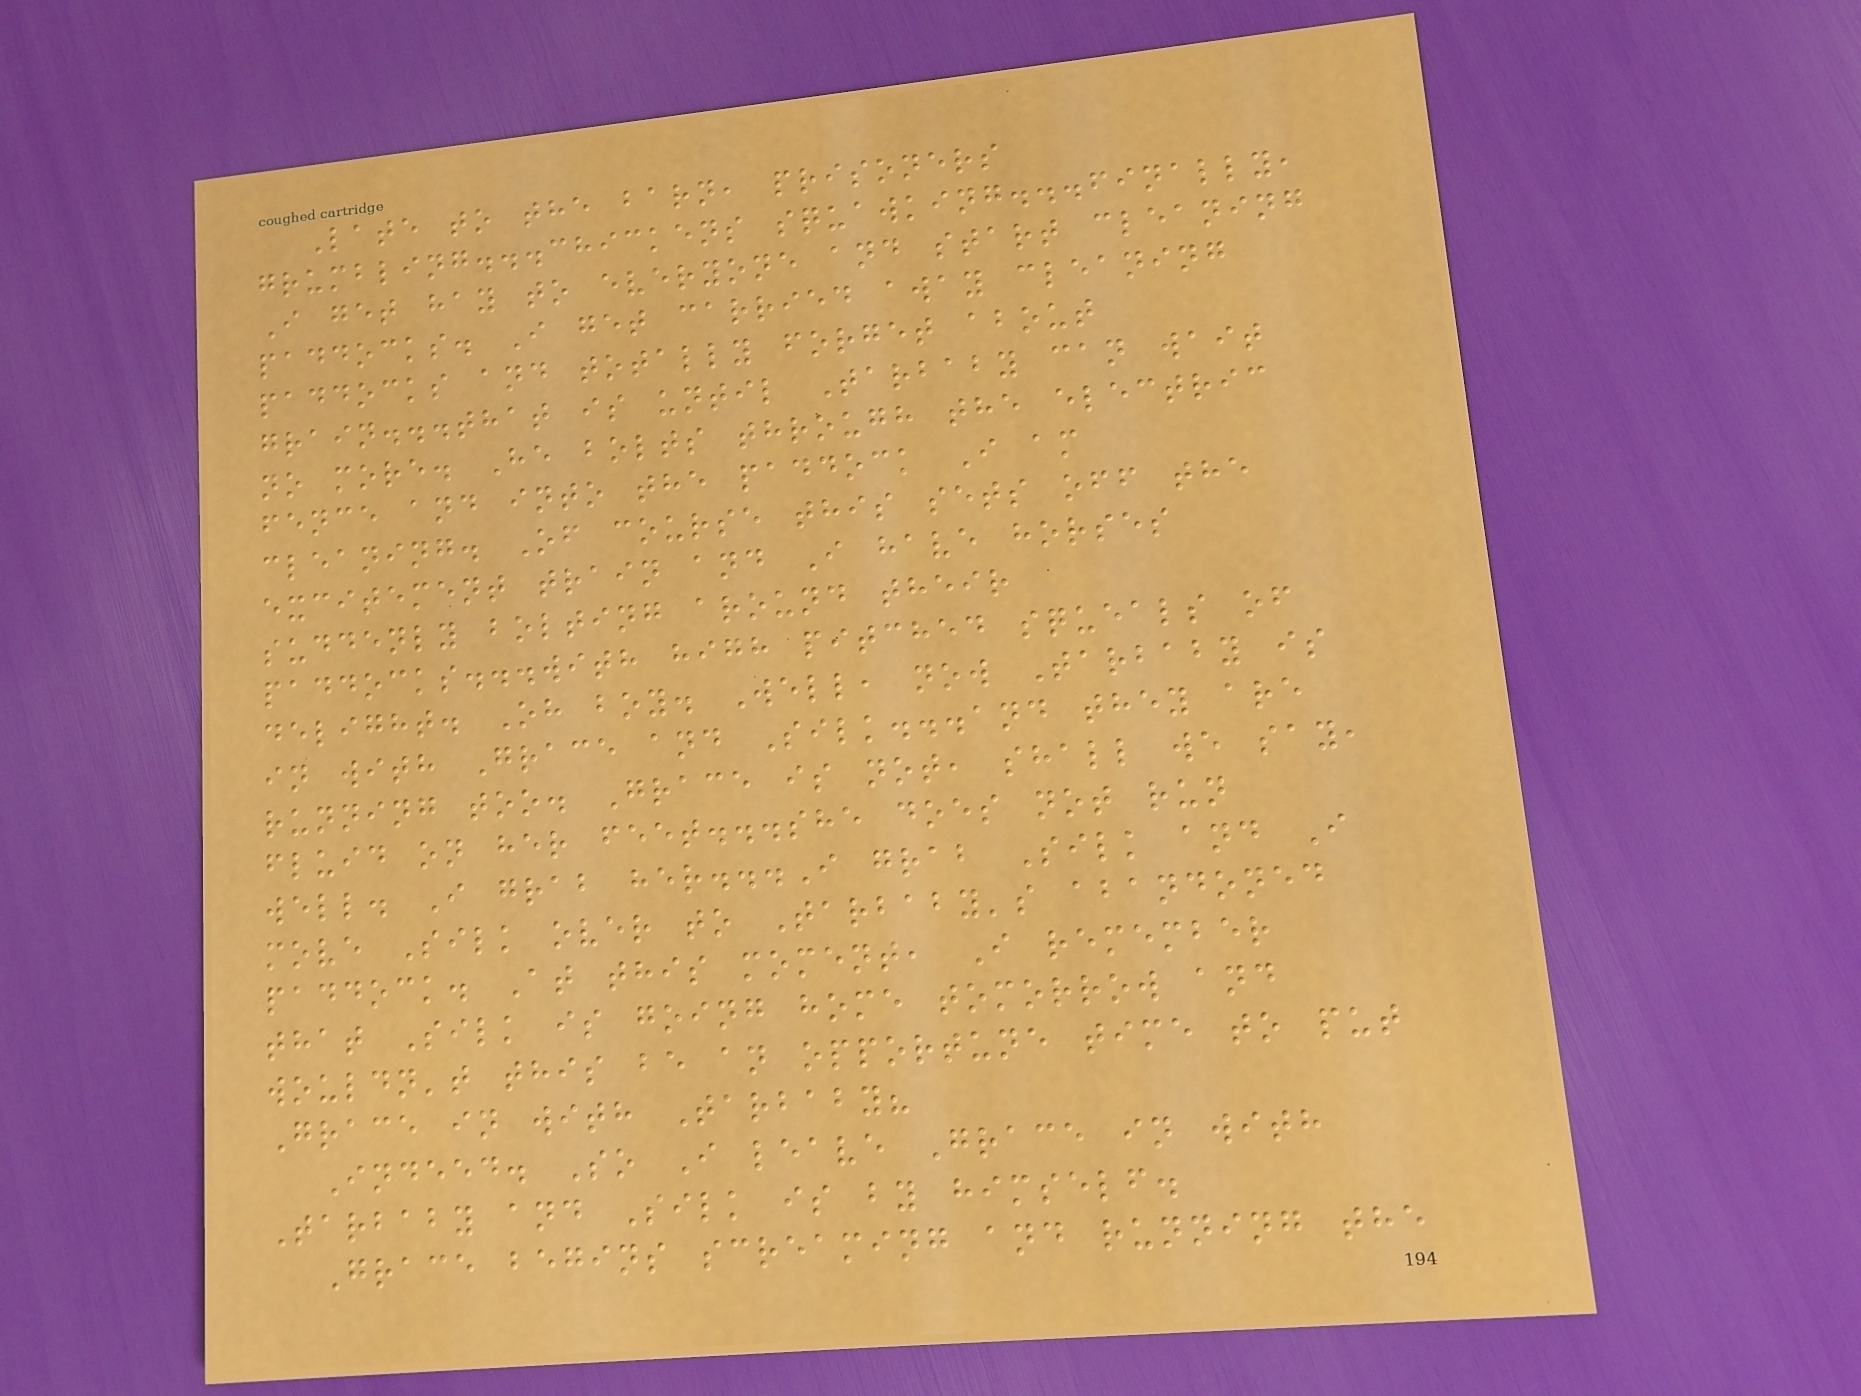Late to the barn, prisoners
grumbling...chickens squawking...finally,
I get hay to everyone and start cleaning
paddocks. I get carried away cleaning
paddocks and totally forget about
grain...that is until Tarbaby can wait
no more. He bolts through the electric
fence and into the paddock I am
cleaning. Of course this sets off the
excitement train and I have horses
suddenly bolting around their
paddocks...with high pitched squeals of
delight. Oh boy. Well, now Tarbaby is
in with Grace and Silk...and they are
running too. Grace is not, shall we say,
fluid on her feet...she does not run
well. I grab her...I grab Silk and I
move Silk over to Tarbaby's abandoned
paddock. At this moment, I remember
that Silk is going home tomorrow and
wouldn't this be an opportune time to put
Grace in with Tarbaby?
Indeed. So I leave Grace in with
Tarbaby and Silk is by himself.
Grace begins screaming and running the
